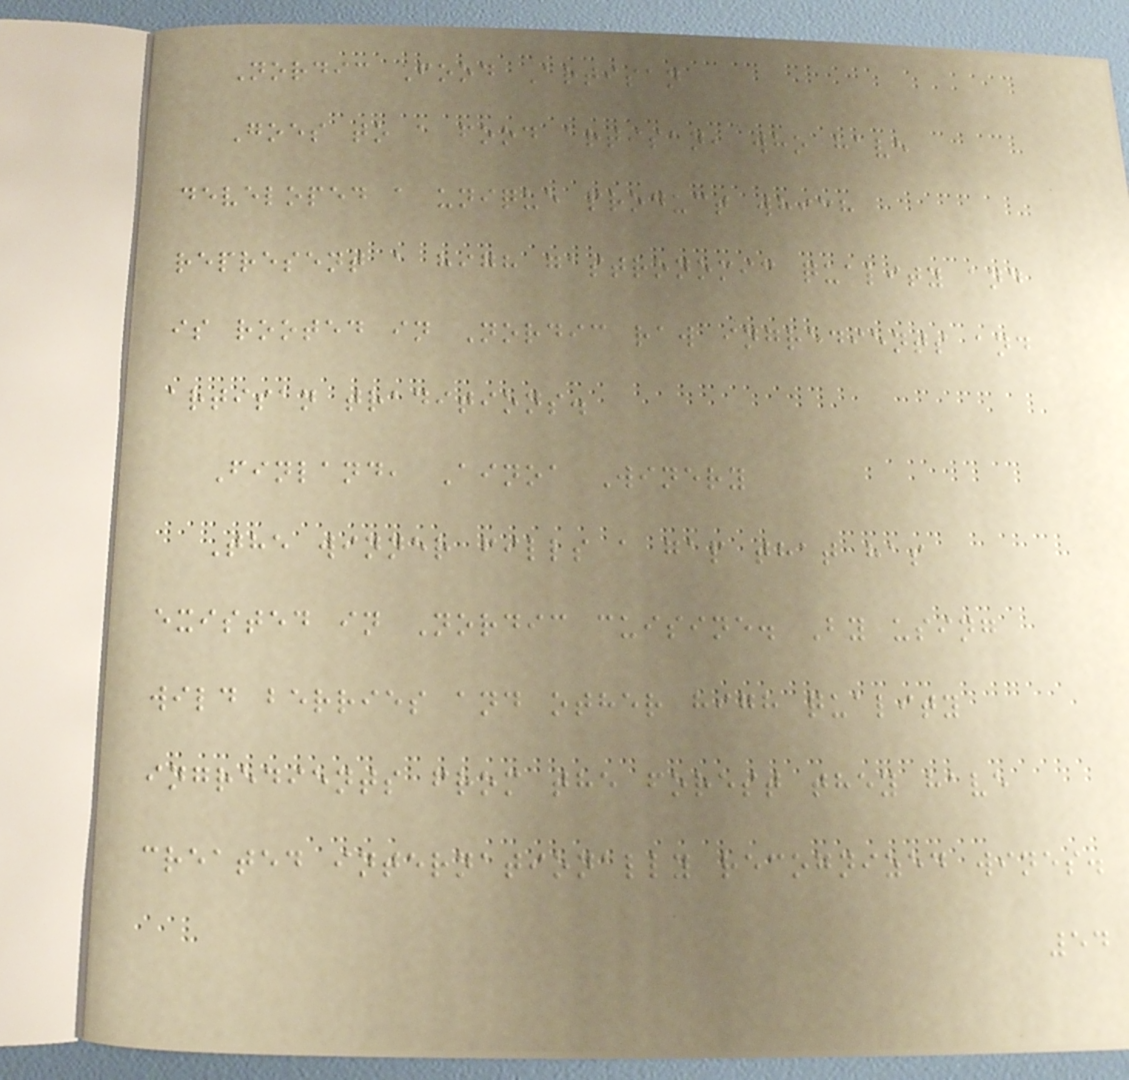Nordic Food Artisan
Goes to a food artisan, who have
developed a unique product which
represent a high gastronomic quality and
is rooted in Nordic raw ingredients and
artisan traditions.
Finland, Ainoa Winery
The winner fills a gap that has
existed in Nordic cuisine. By using
wild berries and other high quality
ingredients from the forest they have
created internationally recognized wines.
54
